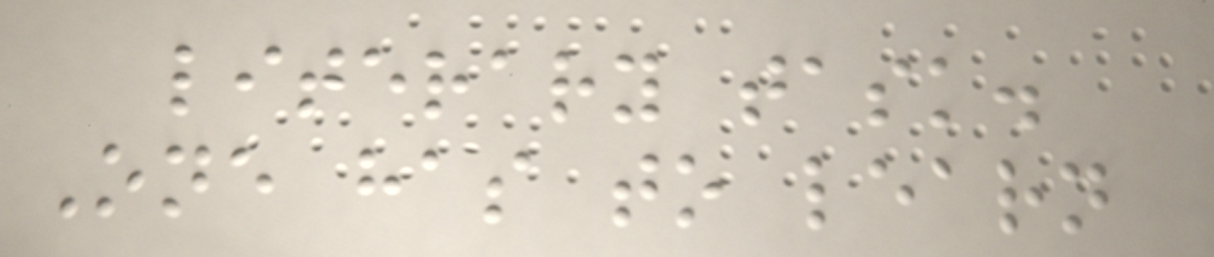literary task.
One has to learn
